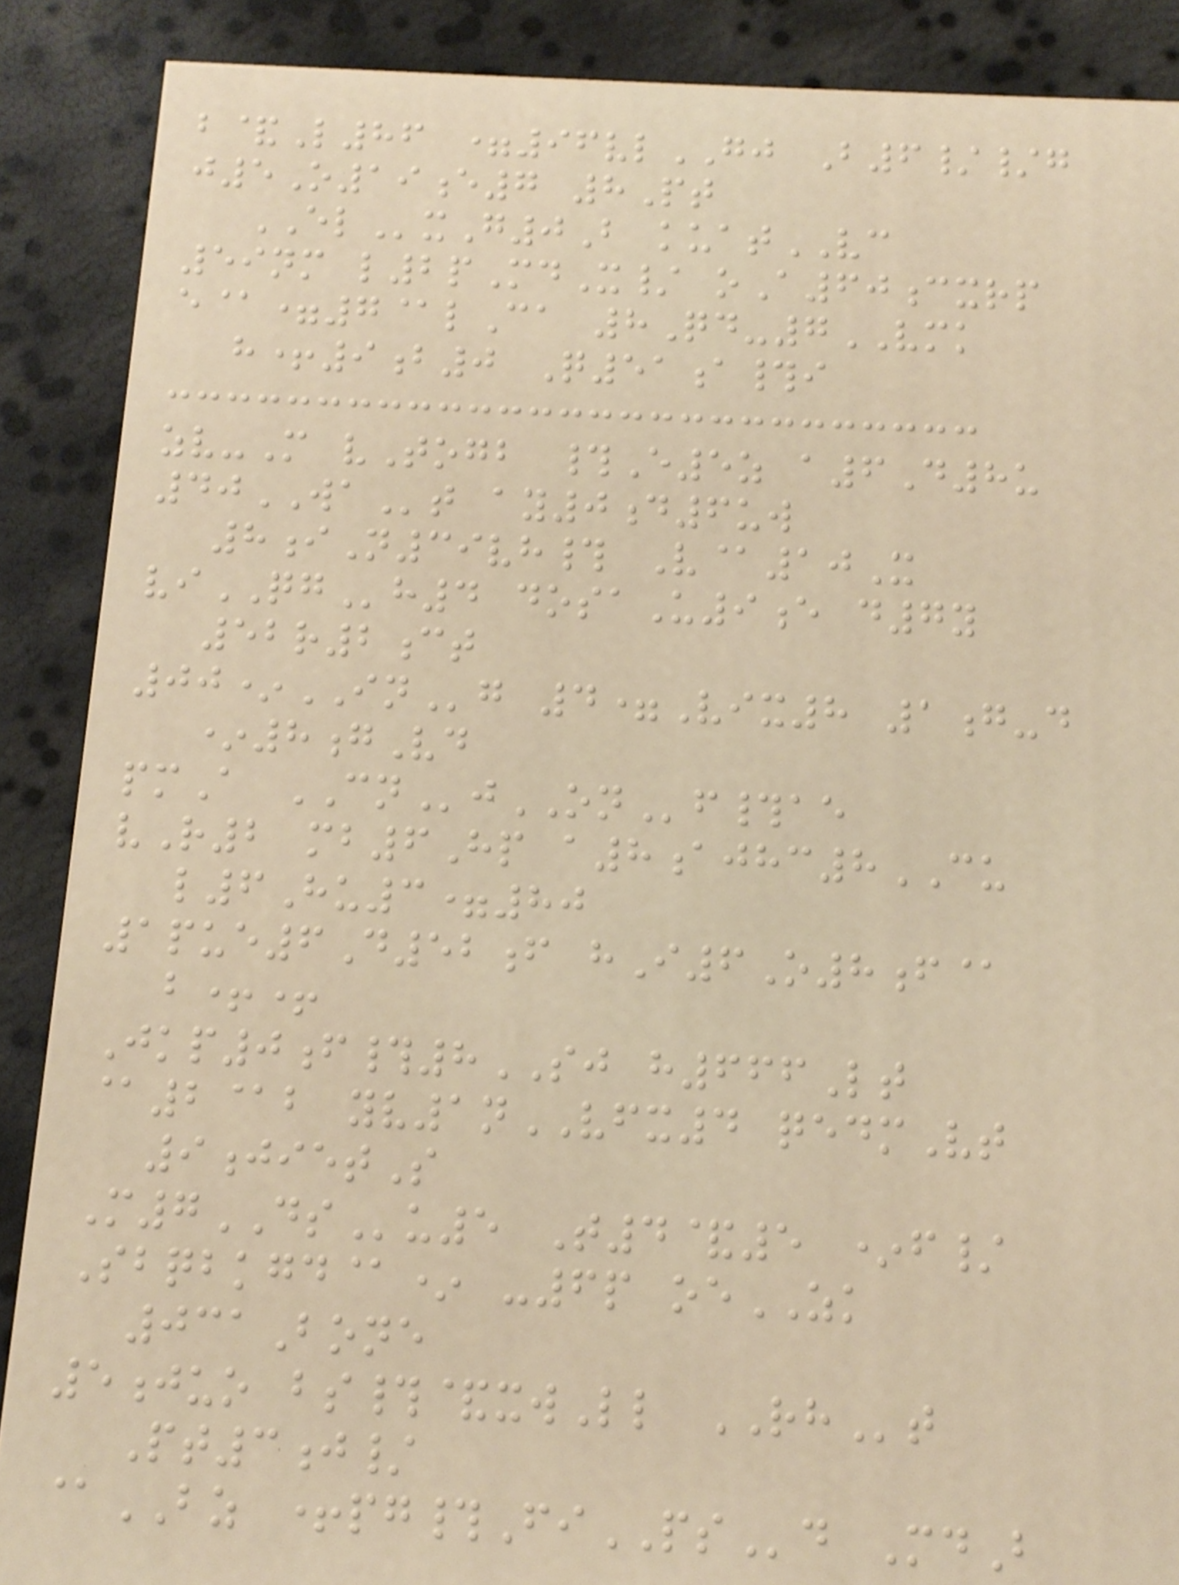b&L86 =96vlGJ B6//g
j5O19e7 8Pt
ELxG0B kuatVC
59nm l2pMdX/ oA60cxrp
e@=7@lCa 8Qd-7VMK
h+9b0 Q51a#i
zv-M vTogb #E5z a6D8u
40WAt ay0d6uw
8iN39vh# V@10X
viQGh4 dosaU9e d7y
52r2ct
00*INg 4=Vix8 1g-d
*8gVd
pmA CNjONf#ae
vR2 mb6Hp a8ajhc8CU
l6Hu3=80
1pue6D52f hI6O8f@
b++
Jkp0f#8SJ h666Lt
@2@b yv1nVFX4 qedmVt
9jietS
M7DSu5 T4&5 *f/
Sbqbkgd@* -6p oeZK
031Bone
5juo bs#&xwLl RHt
Pt3j/
@BZ +pg#FiPSd MdB
